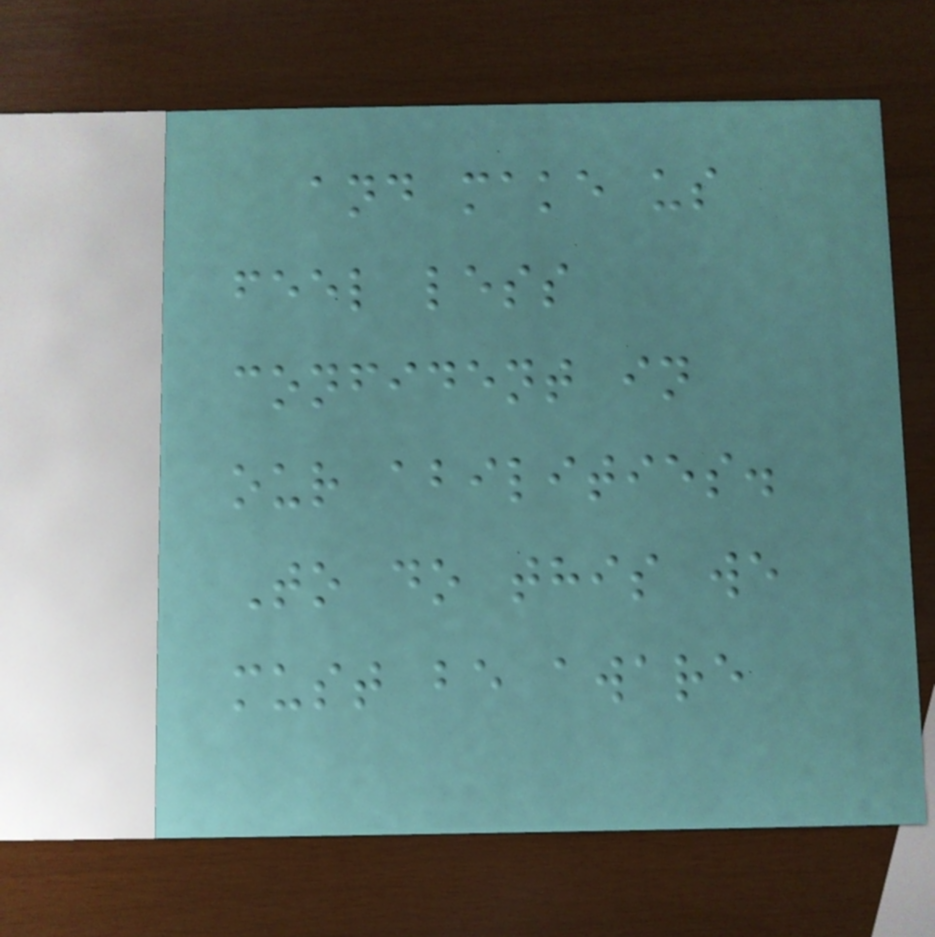and make us
feel less
confident in
our abilities.
To do this we
must be aware
